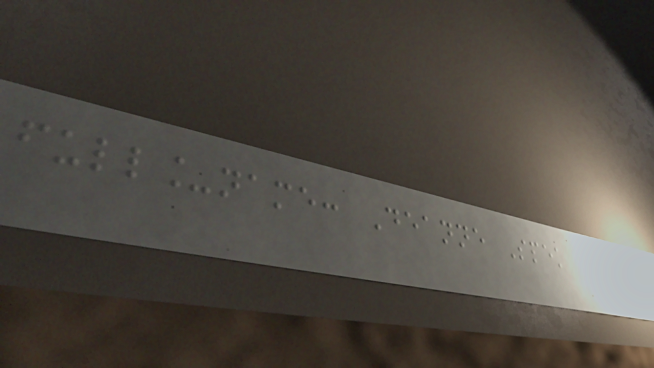full_name: Deanne Spek
